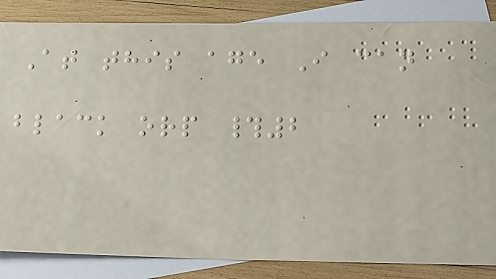At this age I can
black orp #2
